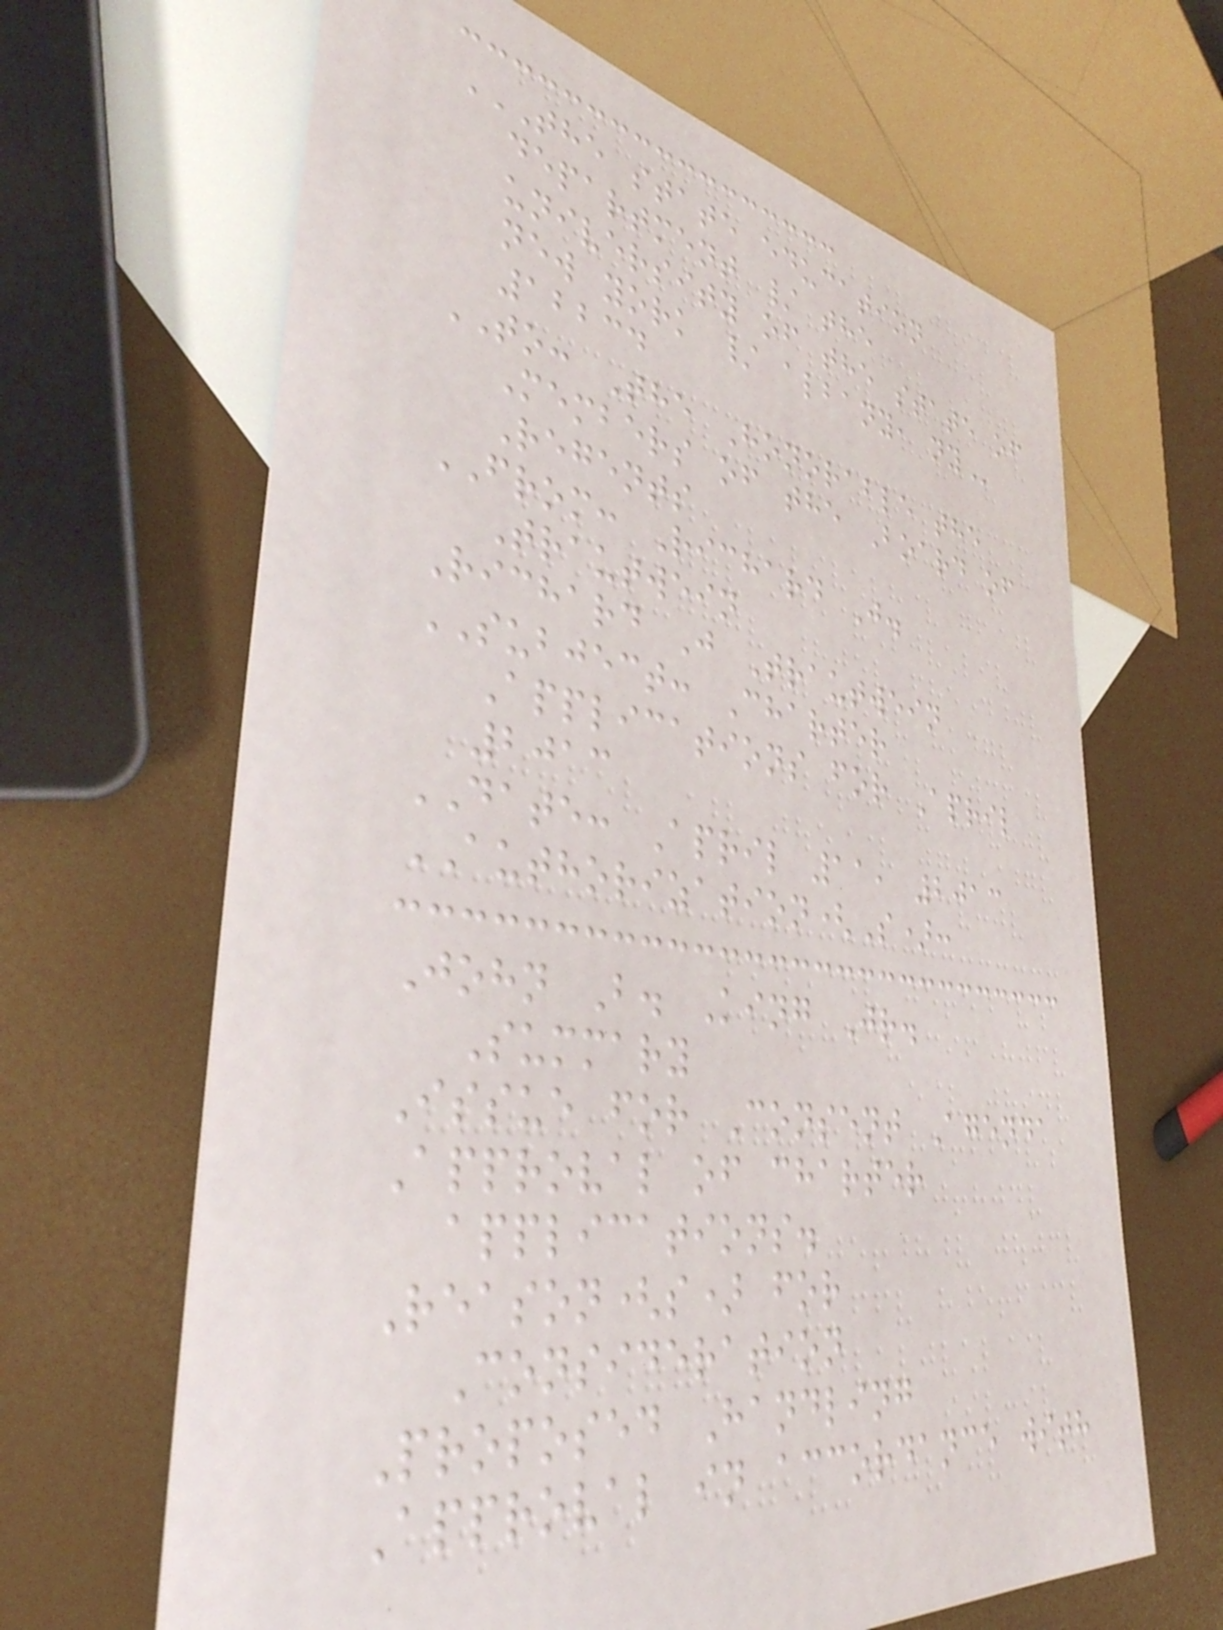THE STATE EDUCATION
DEPARTMENT / THE
UNIVERSITY OF THE STATE OF
NEW YORK / ALBANY, NY
12234
TO: The Honorable the
Members of the Board of
Regents
FROM: Richard J.
Trautwein
Richard J Trautwein
SUBJECT: Charter
Applications for April
2013
DATE: April 11, 2013
AUTHORIZATION(S):
John B. King Jr.
Summary
Issue for Consent Agenda
Approval of charter
applications.
Reason(s) for
Consideration
Proposed Handling
Approval in accordance with
